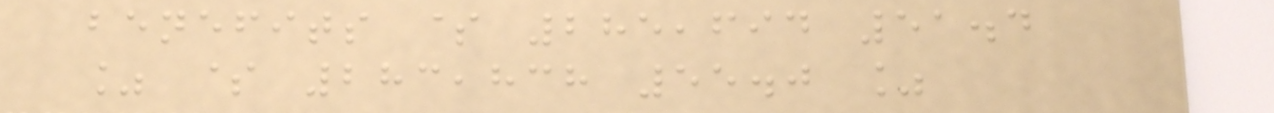benefits $ 285,694 51.4
% $ 283,838 55.0 %
